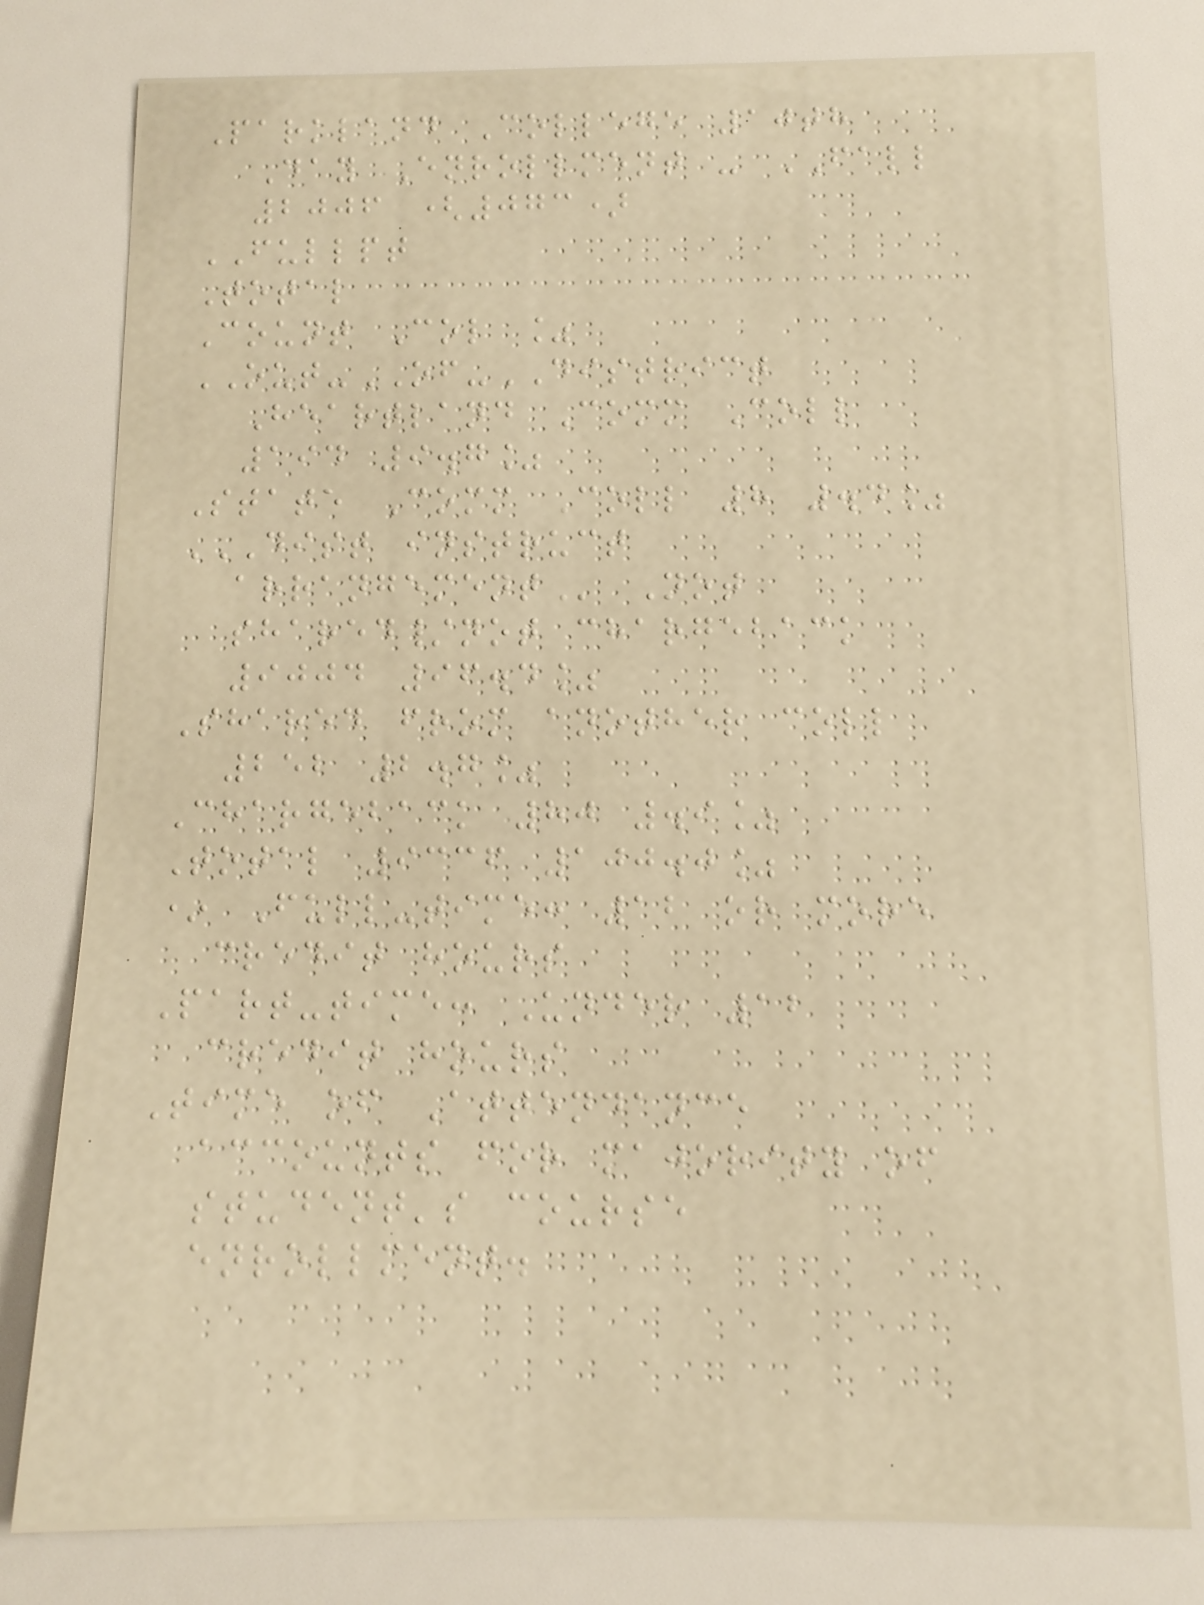Parkland College 10th
Day Enrollment - FALL
2006 (073)
FULLPT
Total
Count Col %
OUT-OF-DISTRICT
Heartland Comm Coll
194 9.7%
State Comm Coll 8 .4%
DIST INSTRUCT
ARRANGEMENT Not
shared/not chargeback
9004 96.4%
Shared from another coll
252 2.7%
Chargeback 80 .9%
Total 9336 100.0%
* Full-time: 12 or more
credit hours
Part-time: Under 12
credit hours
Time of Attendance
accounts for majority of
student's course
enrollment.
